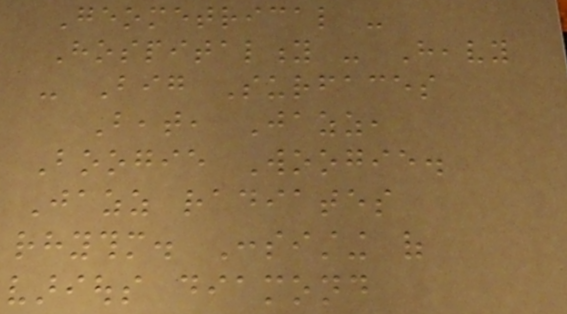Geometrical -
Hospitality - Heavy
- Big Surfaces
Beat, Jazz,
Boogie Woogie.
Jazz radiates
rhythm. Consisting of
various diamond
